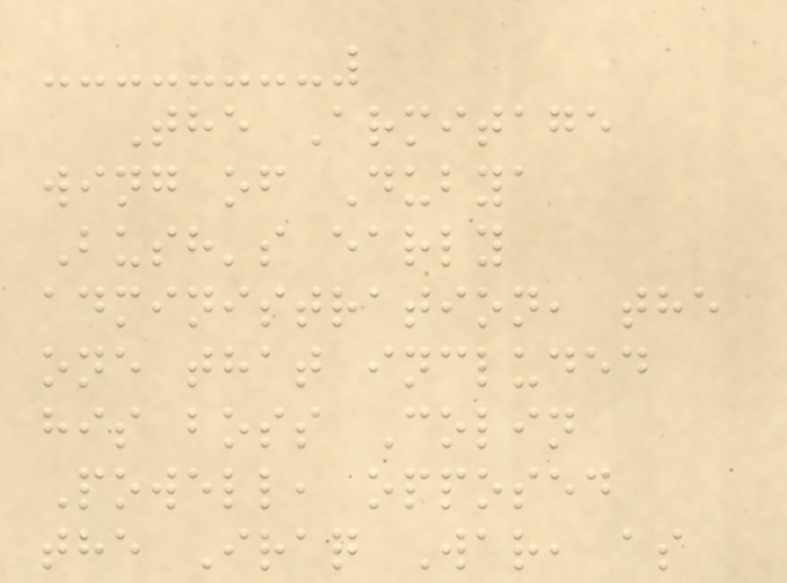The Armitage
wing of Dubya
Bush's early
administration, the
one that included
his boss Colin
Powell, opposed
the Iraq War, as
